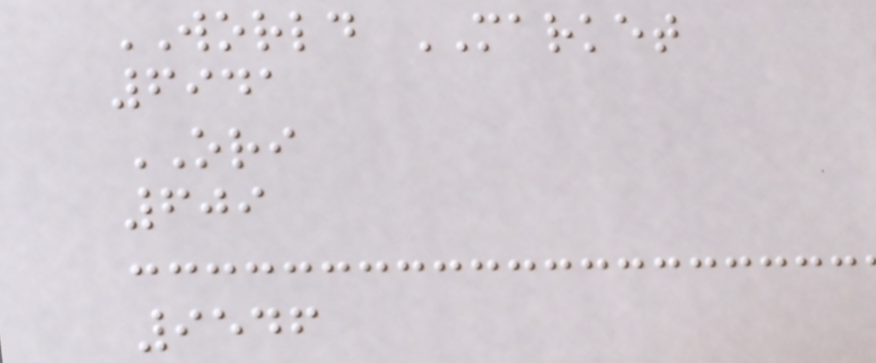WORLD MARKET
6941
ORI
609
9546
